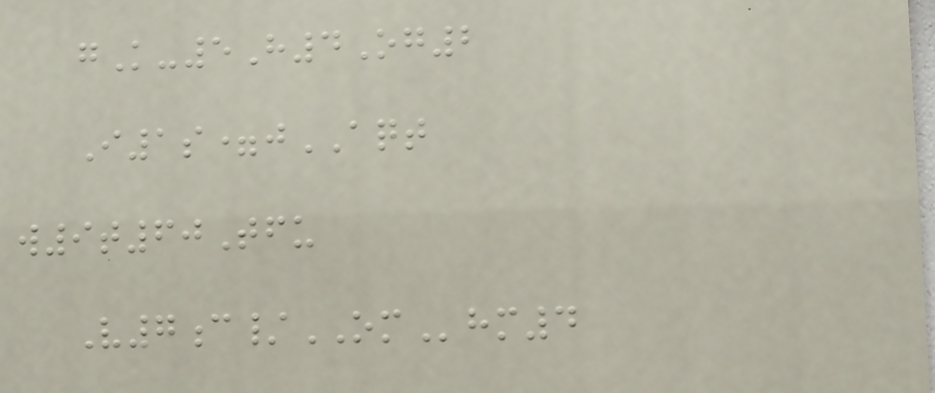gK-5H4Og2
I1s=jAQT
w9t60Tfu
V7c/OMhm4
